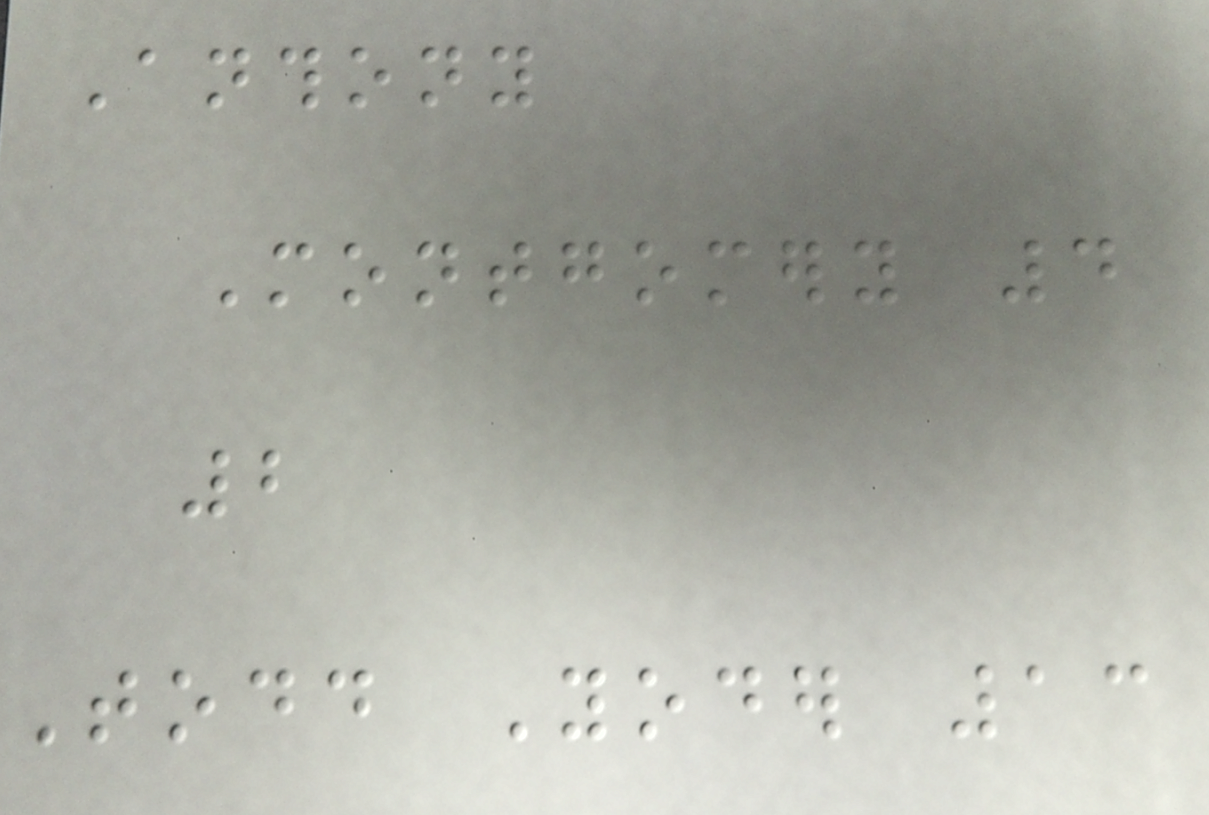Anthony
Montgomery 4
2
Todd Yoder 13
